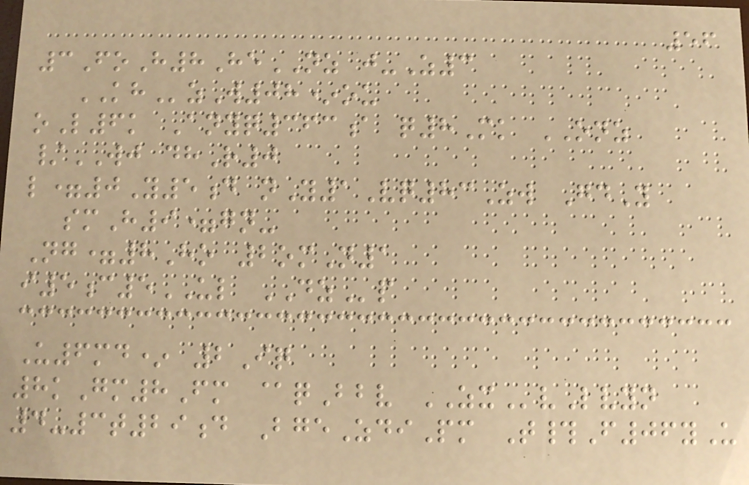56
3FoH8HeNZ j-Z3
KHzW08*ou
oL6k Anyq363a q8Mk ONZ
/WJ dhR0
l=0Y5d nY1Vq83Zw GdY
smH9=gn-
Ng=8Ho 2omN1
i5c5UL DZp
U6md* 2Iq
8kGm8Fm @qBbv ZXvLvyn
4-3t29d BgeZdiPm T#F06yU
